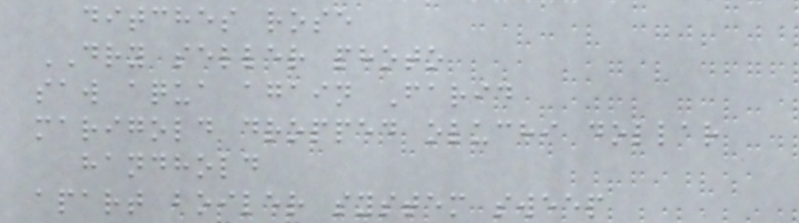ditches rose
DRY seller photo
saw aqua again Farid
marigold dropped oluchi dollar
handhold
apart boiler system sweep
